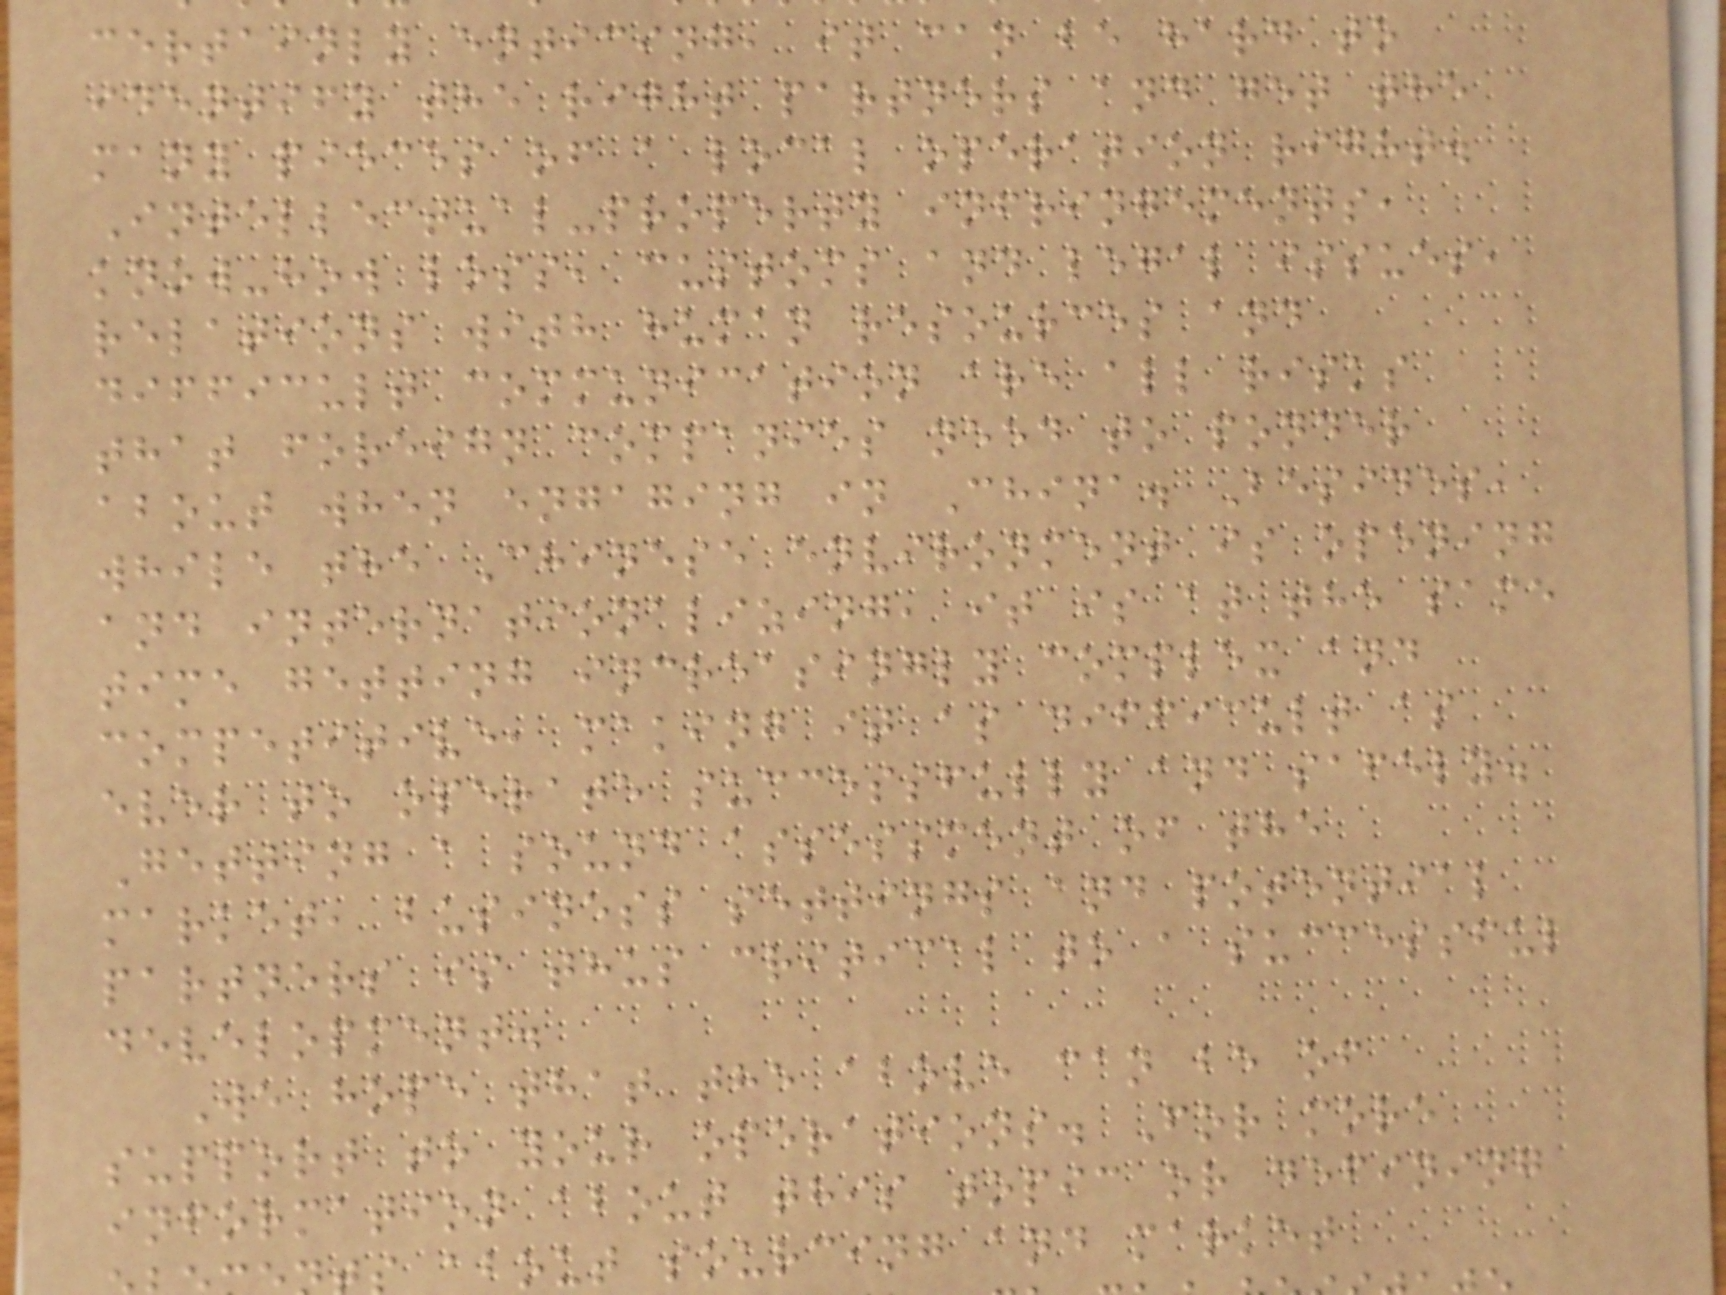certainly enticing, it can be hard to
identify the right partners and get the
many pieces of a local operation right.
Intellectual-property infringements,
know-how loss, customs and legal issues,
relations with human resources and
difficult communication are all risks
that foreign companies need to ponder
about when engaging in China. Besides,
while the Chinese environment is opening
and internationalizing, it is at the same
time getting increasingly complex and
competitive, making it as difficult as
ever to operate successfully and safely.
Getting a sound assessment of the
market, business settings and potential
partners is thus critical to a successful
development.
We hope that the above can be of
support to your operations. For more
information about this topic or defining
about sourcing and market
